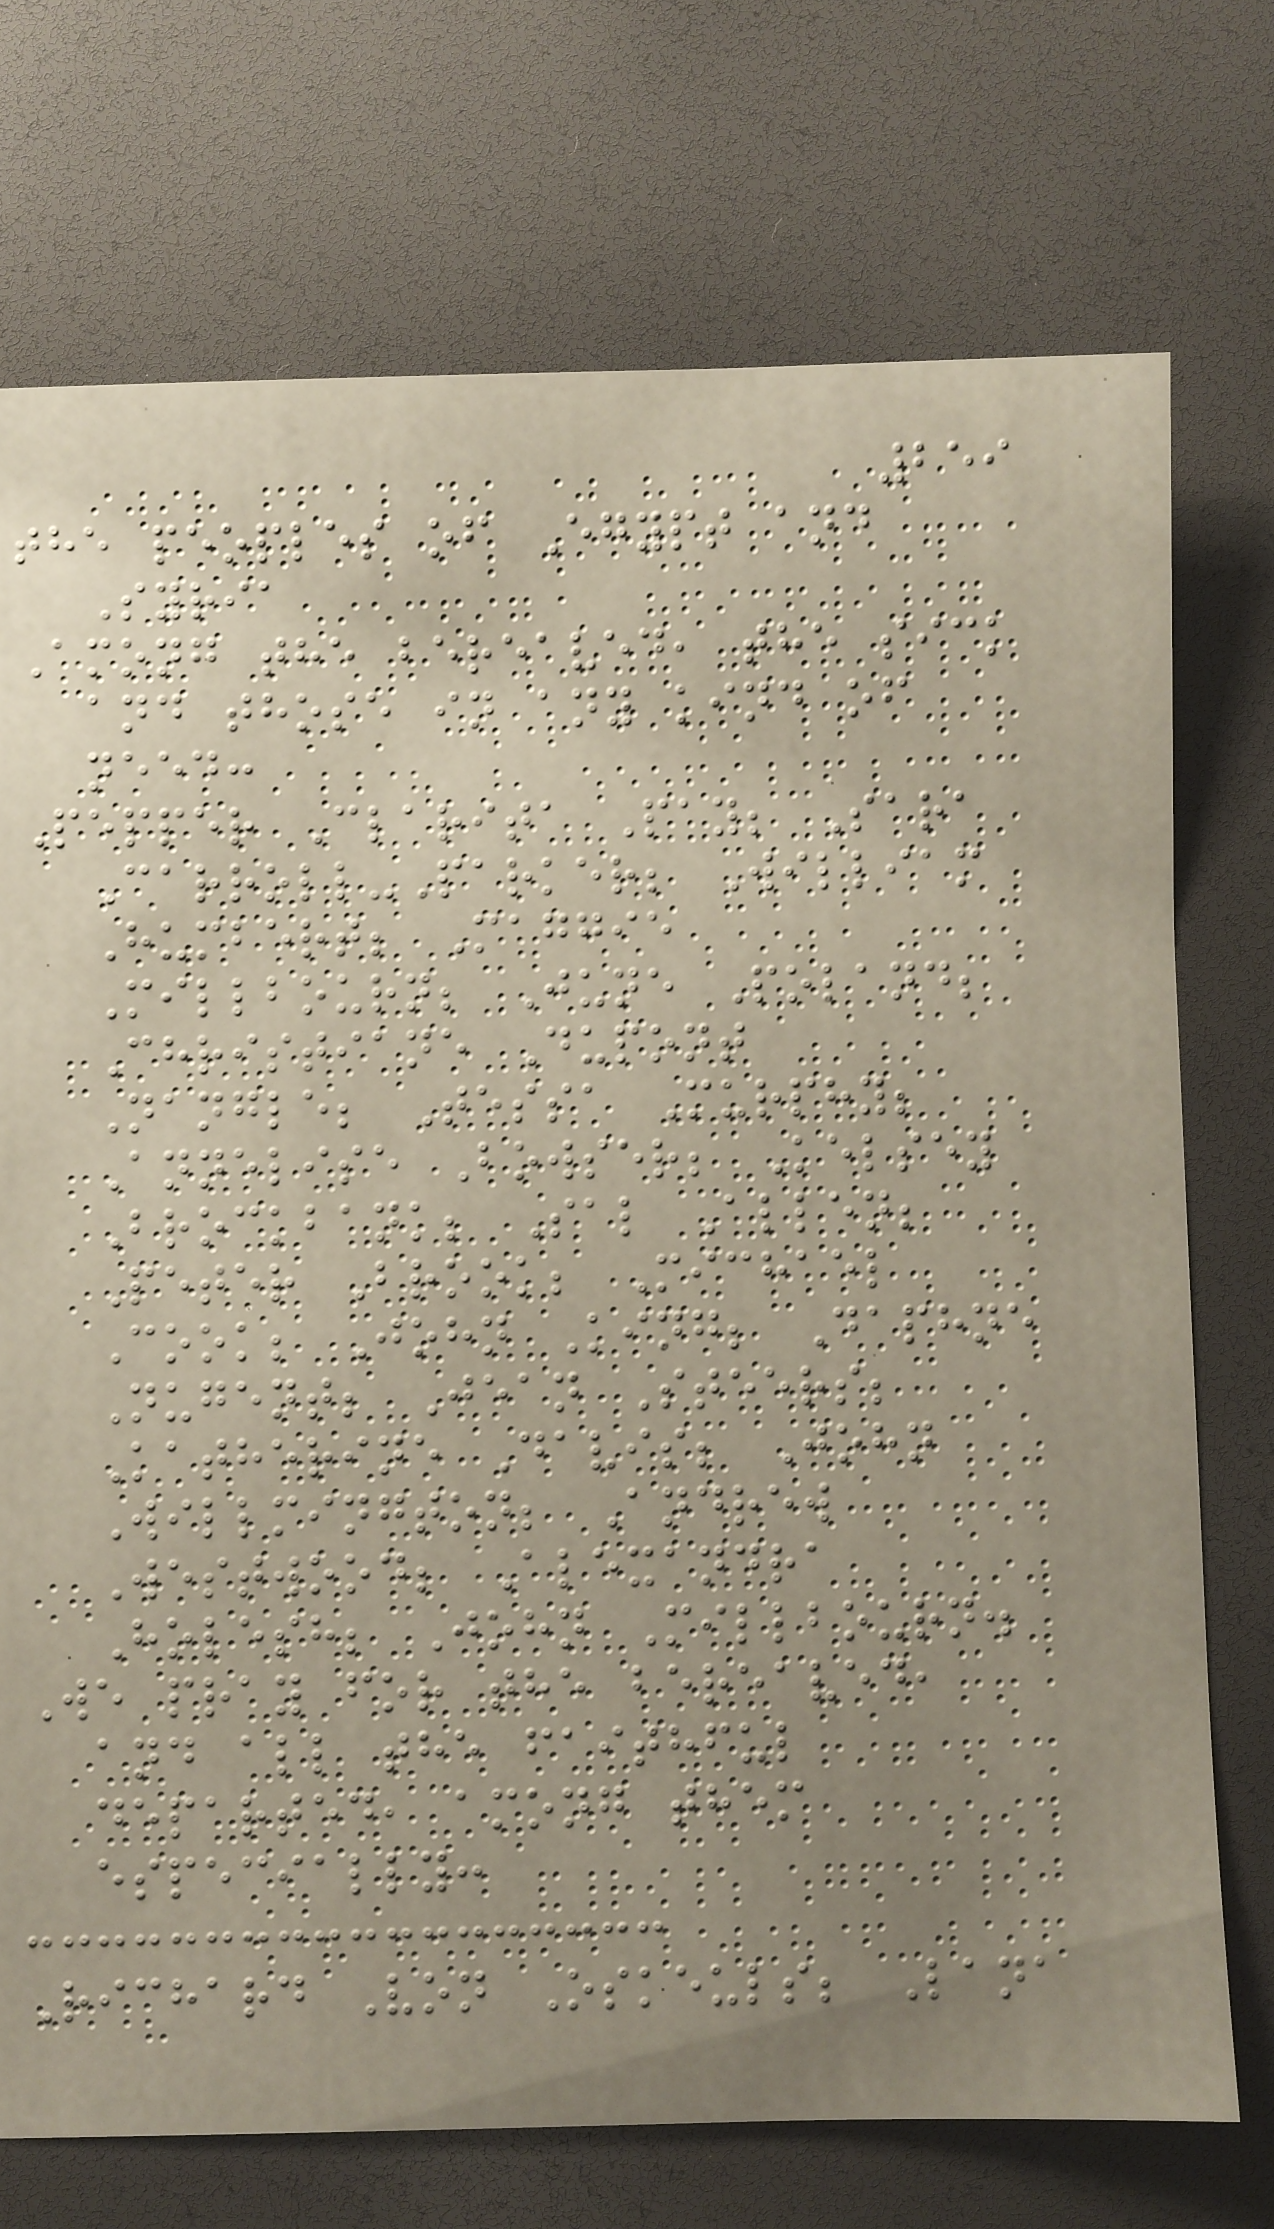259
the peoples of Egypt and
Syria
Among the bereaved, the sick
and those in any kind of
need:
Pepper Clarita Pay; Sara
Carroll-Parker; William
Humbert; Maggie
Millbourn; June Poland;
Christiane Dupont
Nangle; Tessa Murphy;
Annelise Bowser; Kelsey
Brockbank; Sal Allen;
Peter Brook; Michael
Cook; John King; Daphne
Nugent; Jean Steers;
Katherine Davis; John
Willmington; Andrew
Westwood; Alexandra
Holesh; John Millbourn.
We pray for the bereaved,
and all the faithful
departed, among them
especially:
Richard Von Oskeuls; Lana
